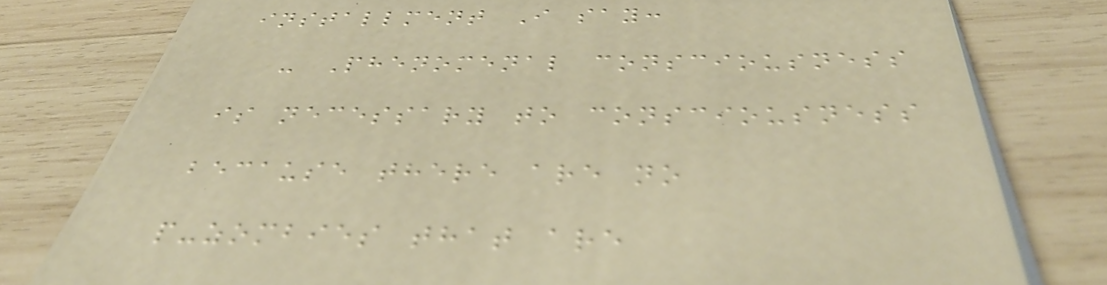installment I say:
- Phenomenal consciousness
is necessary to consciousness
because there are no
p-zombies that are
